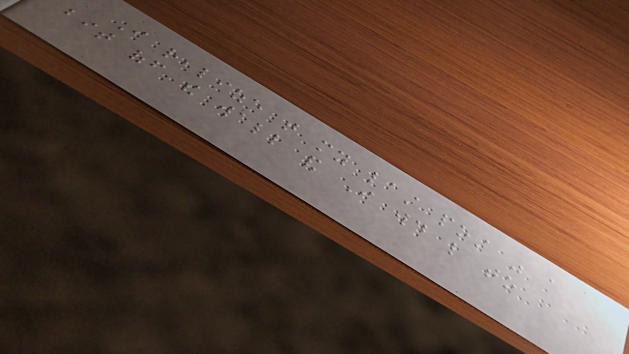I realize that my last post was a
bit off the wall and I would like to
